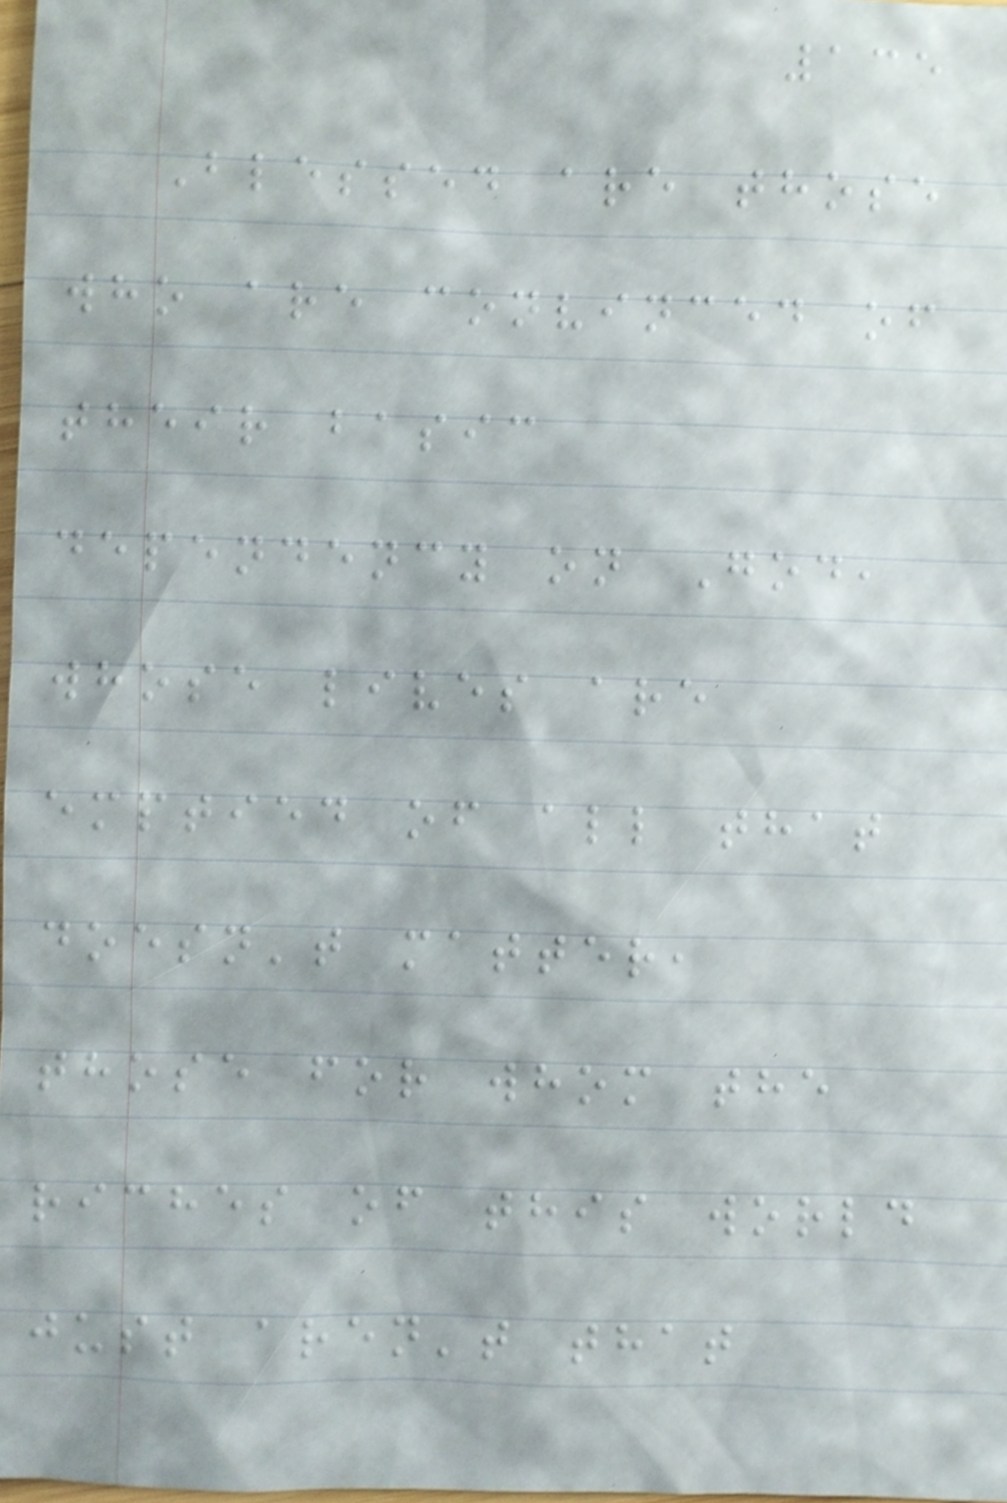135
Blessed are those
who are convinced of
their basic
dependency on God,
whose lives are
emptied of all that
doesn't matter,
those for whom the
riches of this world
just aren't that
